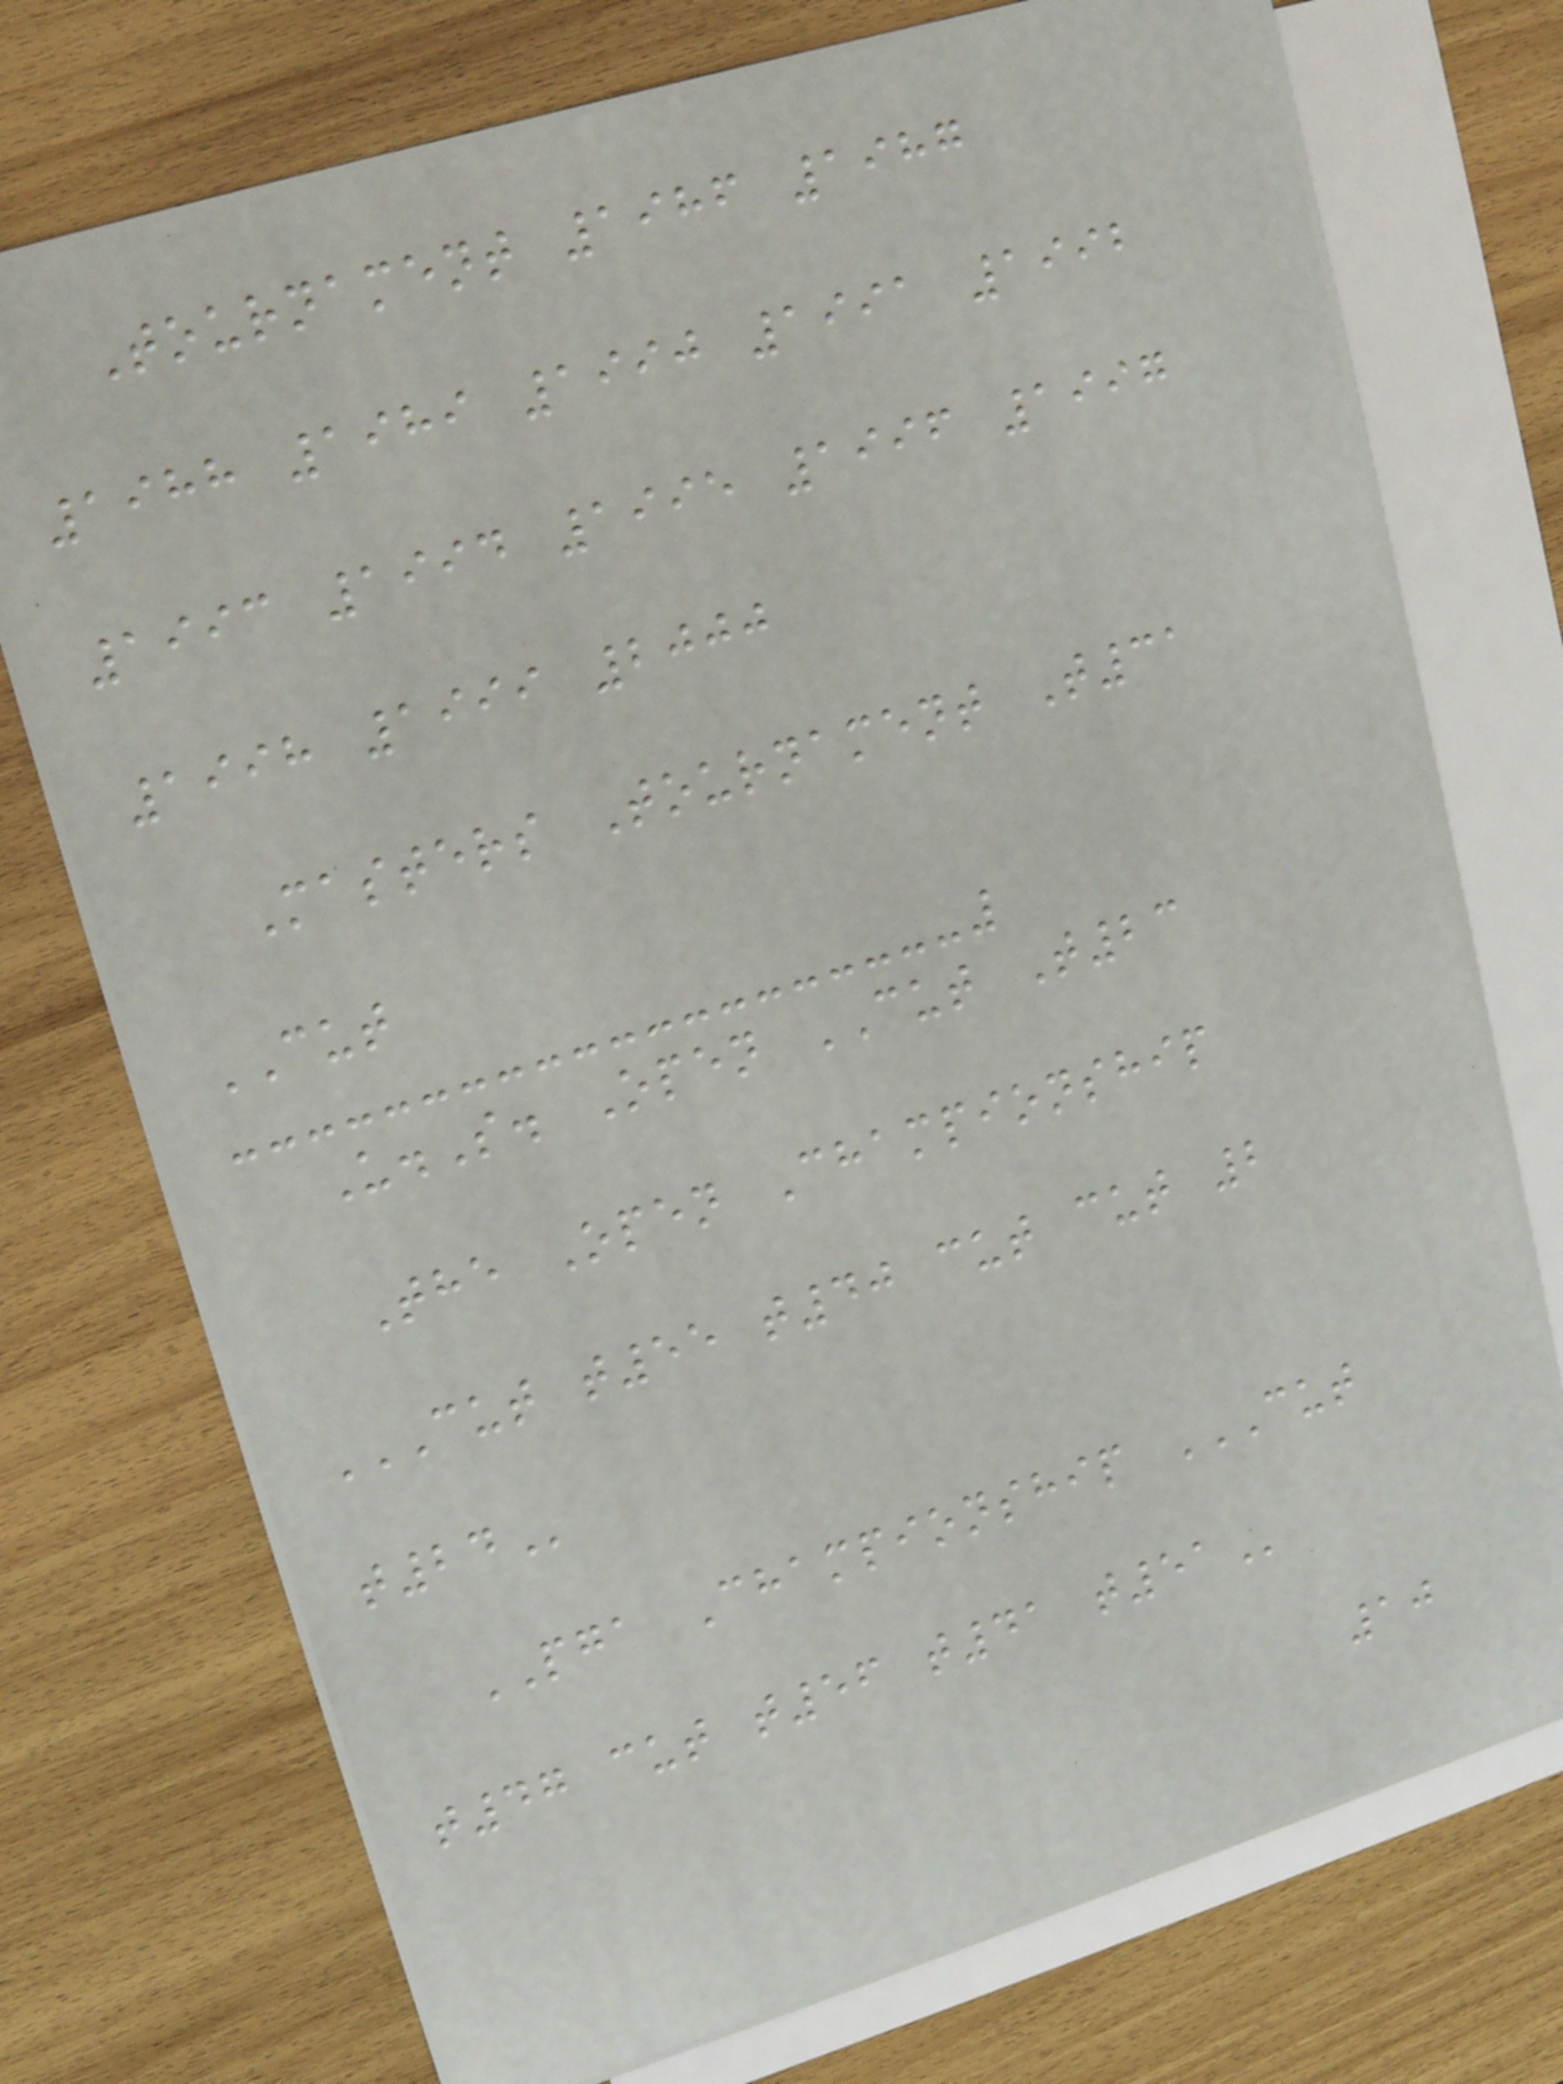Tournament 1986 1987
1988 1989 1990 1991 1992
1993 1994 1995 1996 1997
1998 1999 2000
Masters Tournament T31
CUT
U.S. Open CUT T23
The Open Championship
CUT T55 T40 CUT CUT 2
T24
PGA Championship CUT
T47 CUT T56 T41 T51
10
